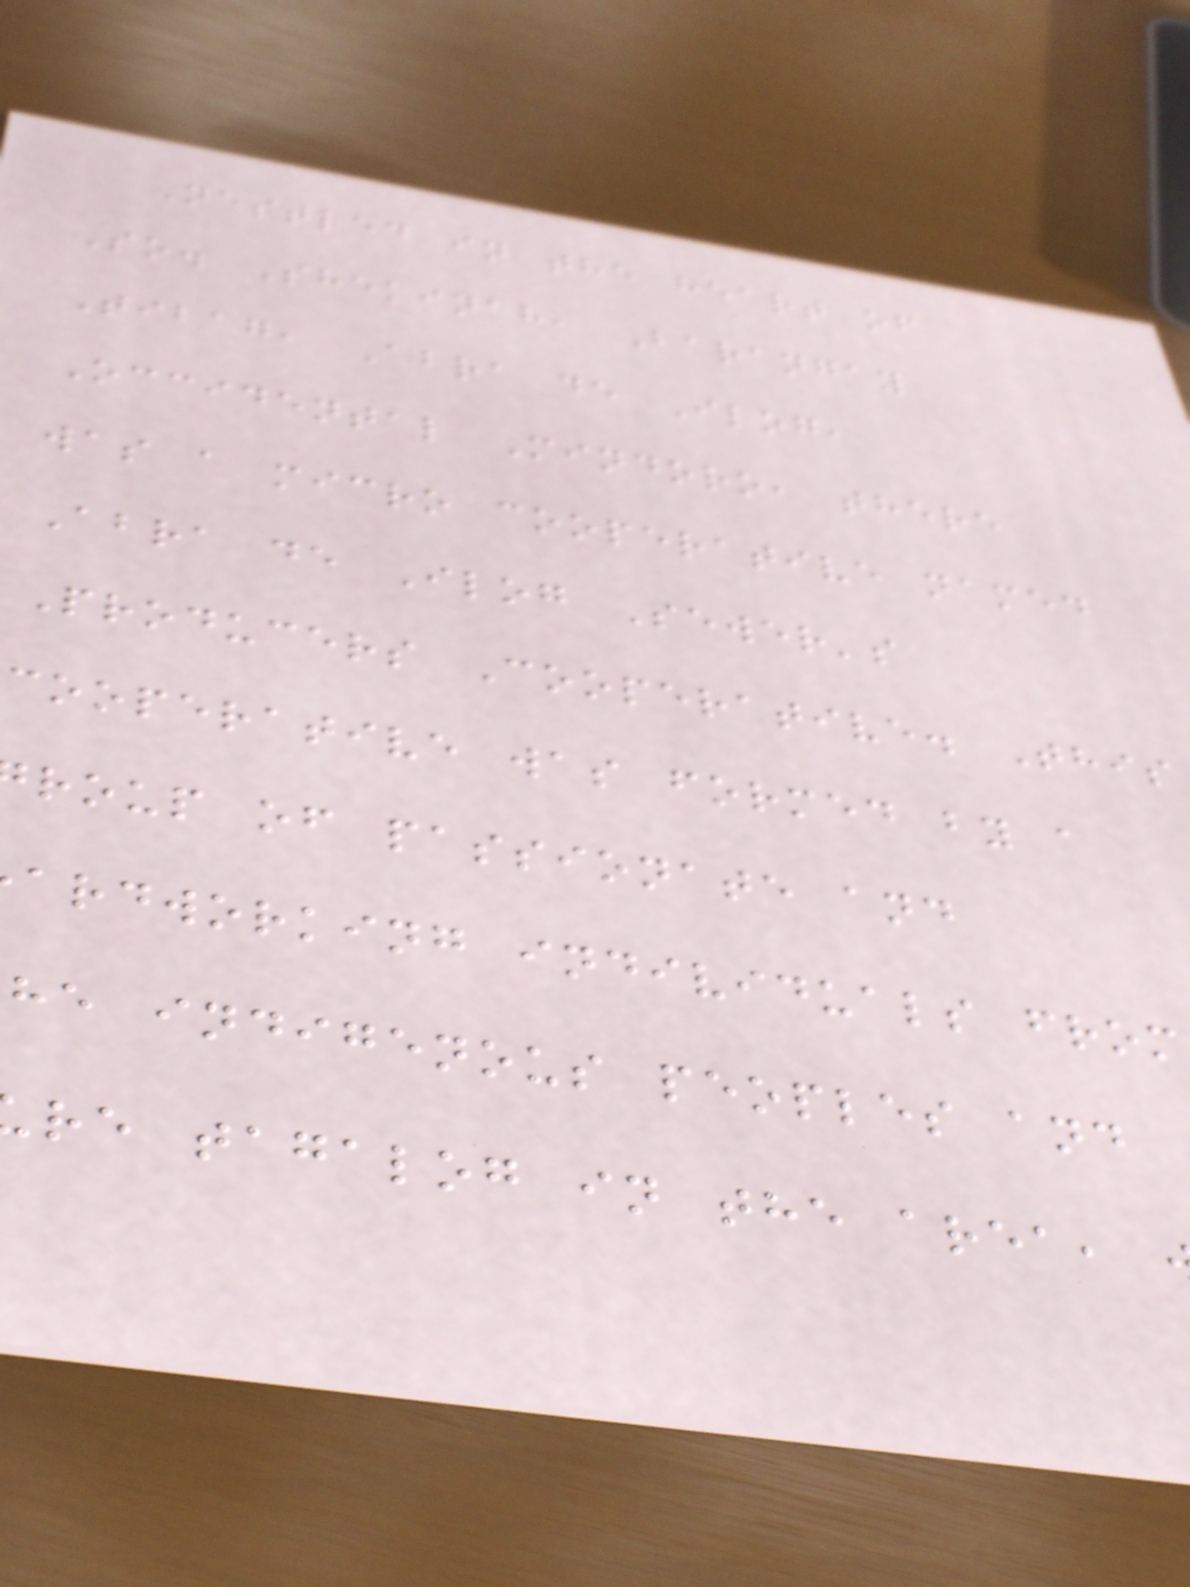Nestled in the heart of
So. Shekinah, Barangay
Tibag, Abra de Ilog,
Occidental Mindoro, there
was a micro cooperative named
Abra de Ilog Sewer's
Producers Cooperative. This
cooperative was formed by a
roup of passionate and
ardworking individuals from
he indigenous peoples and
re tagalog in the area,
